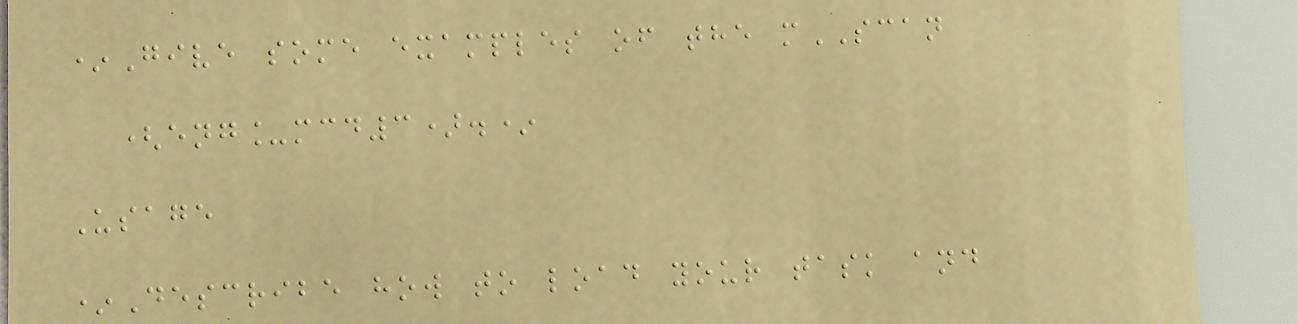*Give some examples of the mSCAN
(eng_mcd3).*
Usage
*Describe how to load your task and
